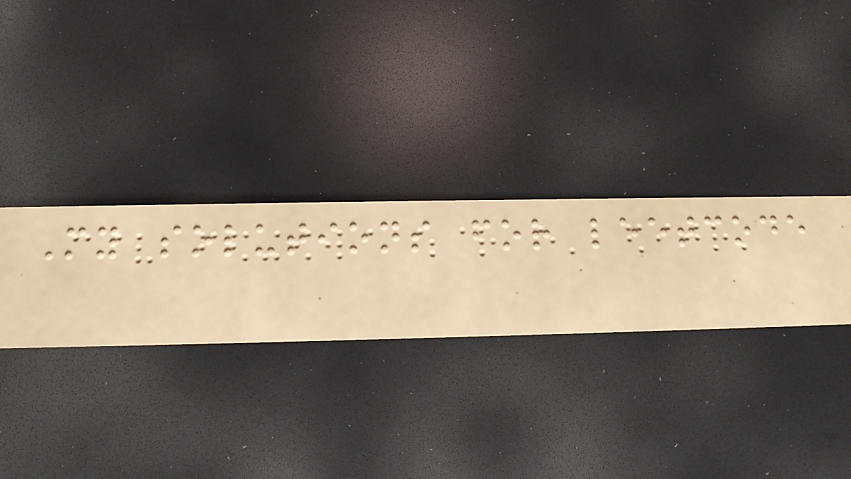My solutions for leetcode
